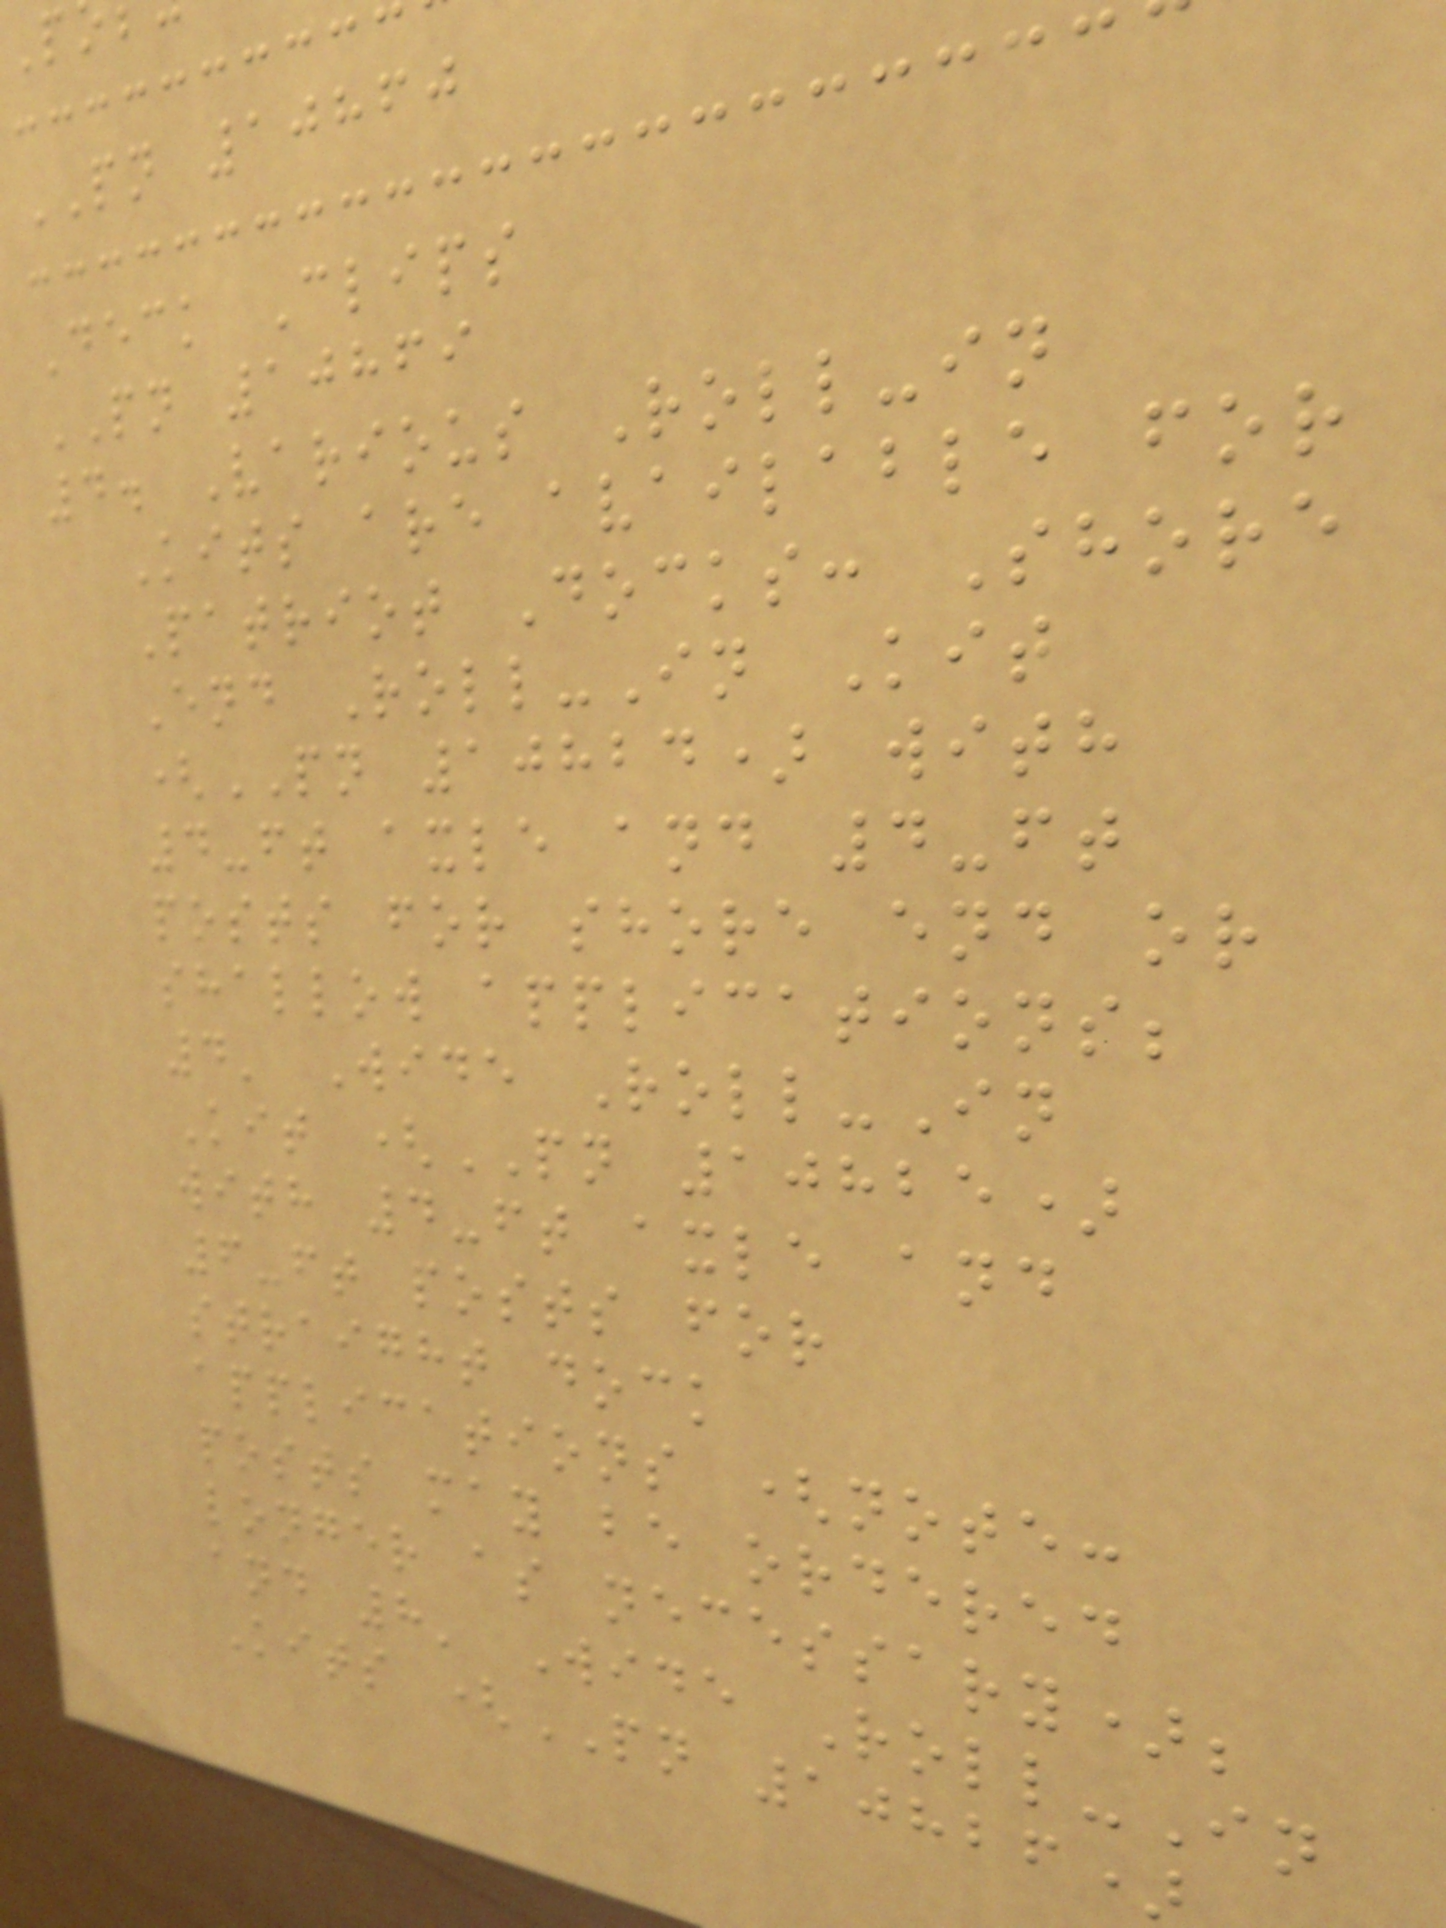PN 10860
Deck Clips
PN 10869
4. Various Roll-in
Kits are available for
Patriot Docks: Shore
End Roll-In Kit
(PN 10824) with
4-ft axle and 4-ft
posts for shore end or
shallow applications;
4' Wide Roll-In
Kit (PN 10825)
with 4-ft axle and
6-ft posts for
straight dock
applications (note:
posts may be ordered
longer as necessary);
and 8' Wide Roll-In
Kits (PN 10826)
